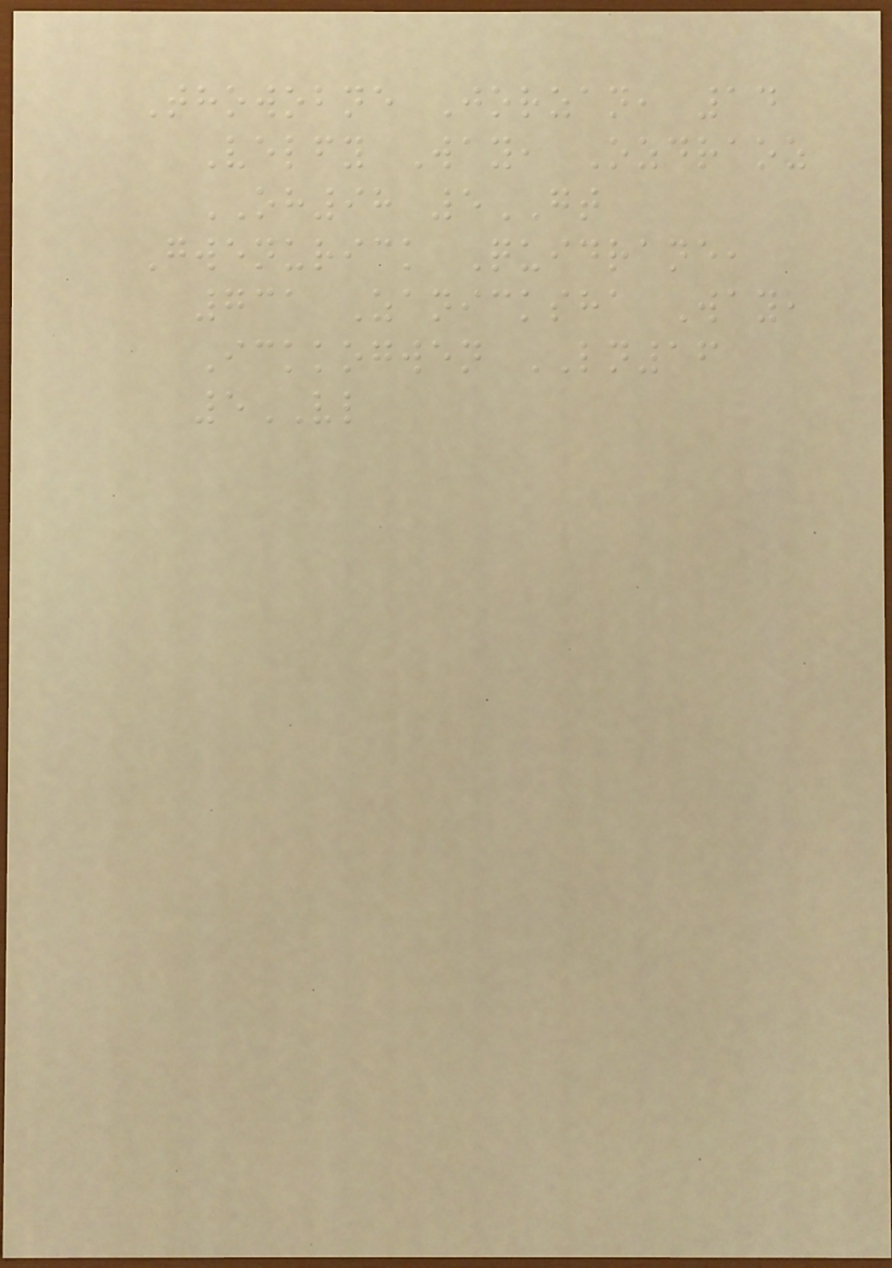Thowobne Jorzan, 14
Velfy Way, Ozdraoz
OH98 5GT
Gwenurick Quidrane,
731 Zanicksha Way,
Ickkogwen LN16
5VL
